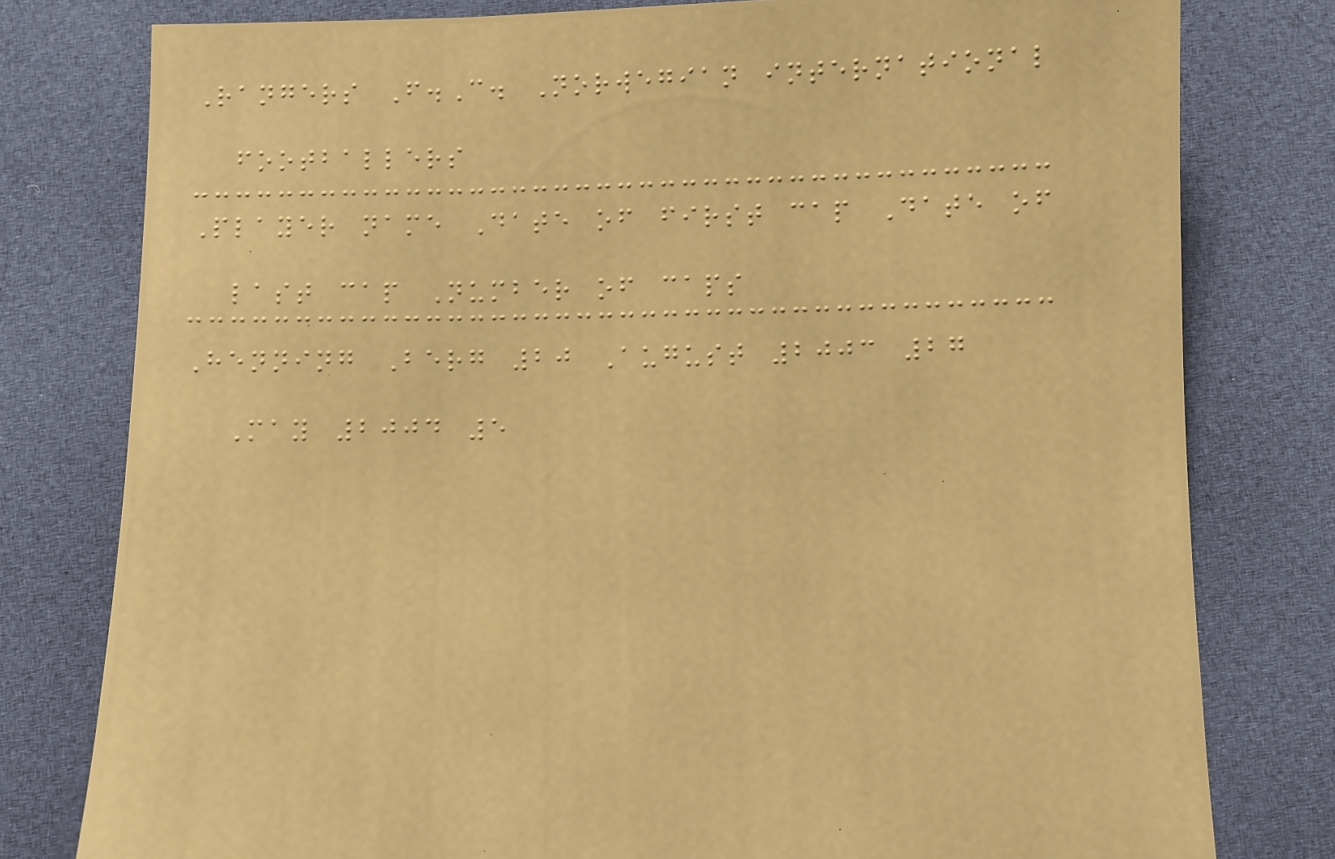Rangers F.C. Norwegian international
footballers
Player name Date of first cap Date of
last cap Number of caps
Henning Berg 20 August 2003 27
May 2004 5
